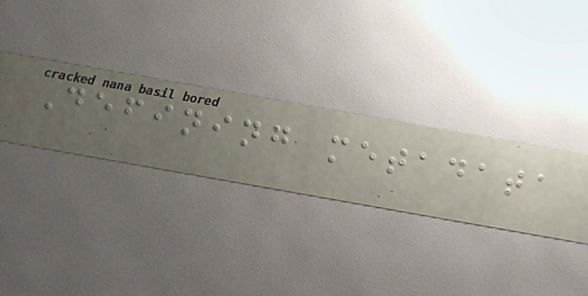Defining metadata
